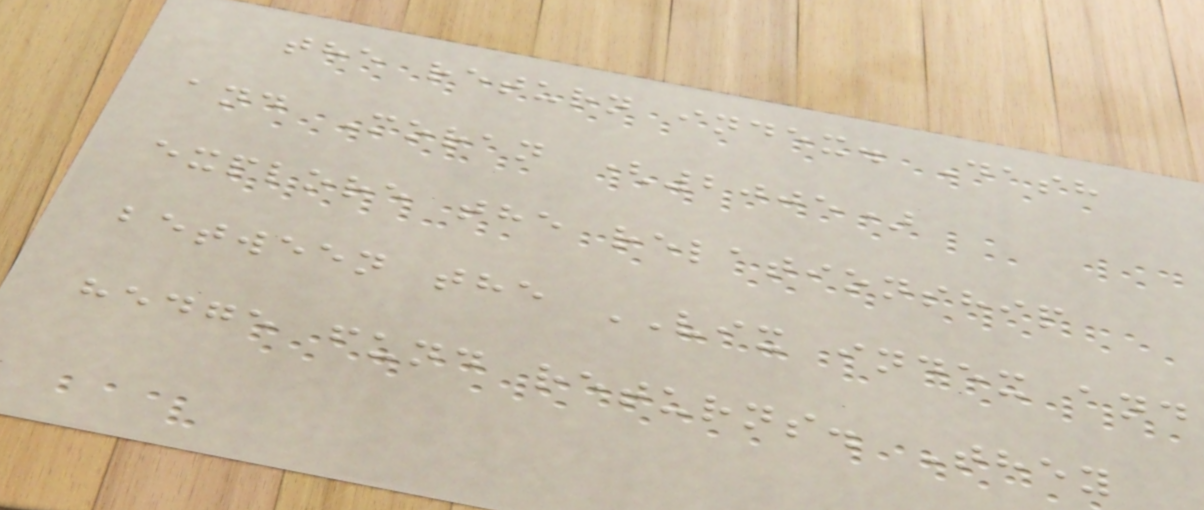the return index. Dash
and Moran (2005)
explore the relationship
between the VIX index and
hedge fund returns. They
